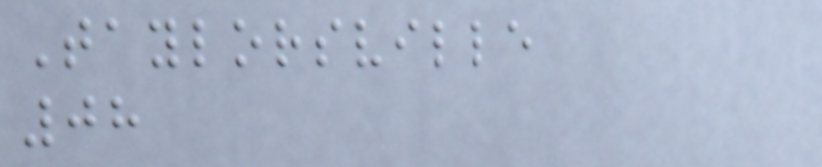Taylorsville
08
